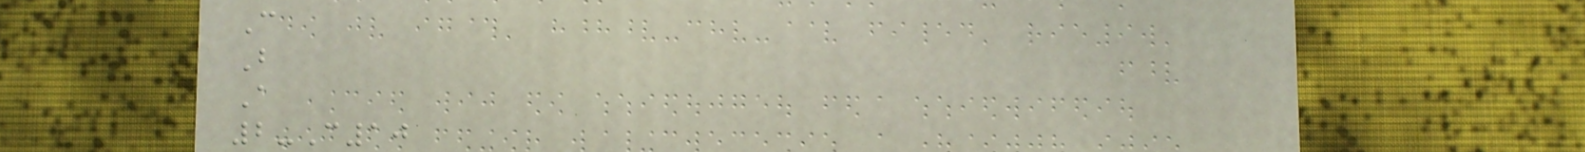C
B
A
2-C10
